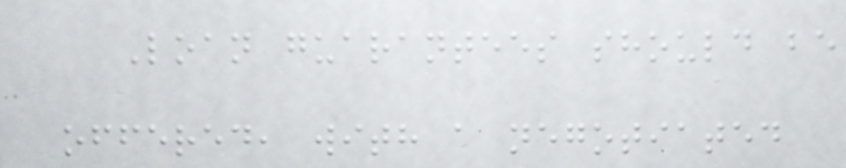Loan guarantees should be
offered, with a negotiated
